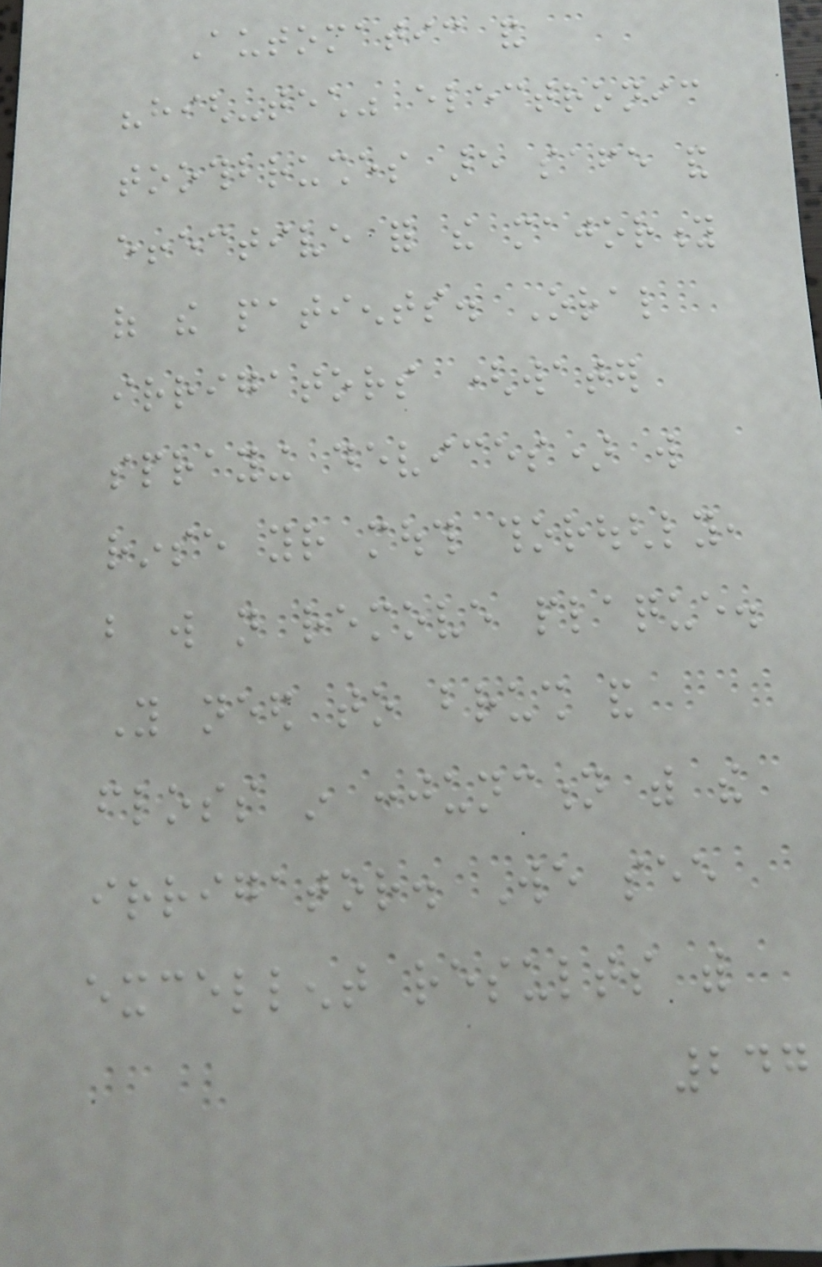Automatic and
"high-tech" electronic
toothbrushes are safe and
effective for the majority
of the patients. Oral
irrigators (water
spraying devices) will
rinse your mouth thoroughly,
but will not remove plaque.
You need to brush and
floss in conjunction with the
irrigator. We see
excellent results with
247
